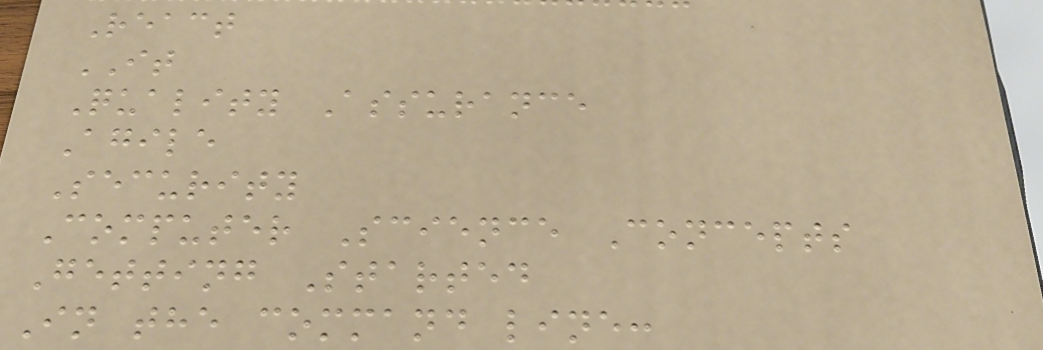React
IT
Quality Assurance
Agile
Security
Computer Science Concepts
Getting Started
In the command line:
